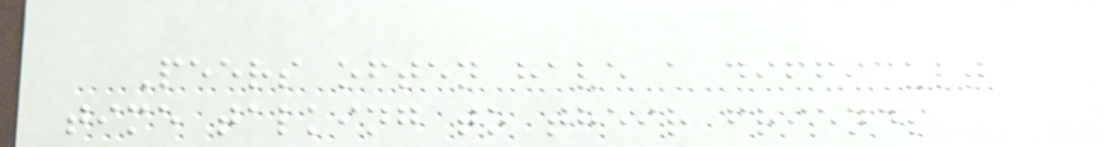Peers often have a difficult
time talking to their friends
